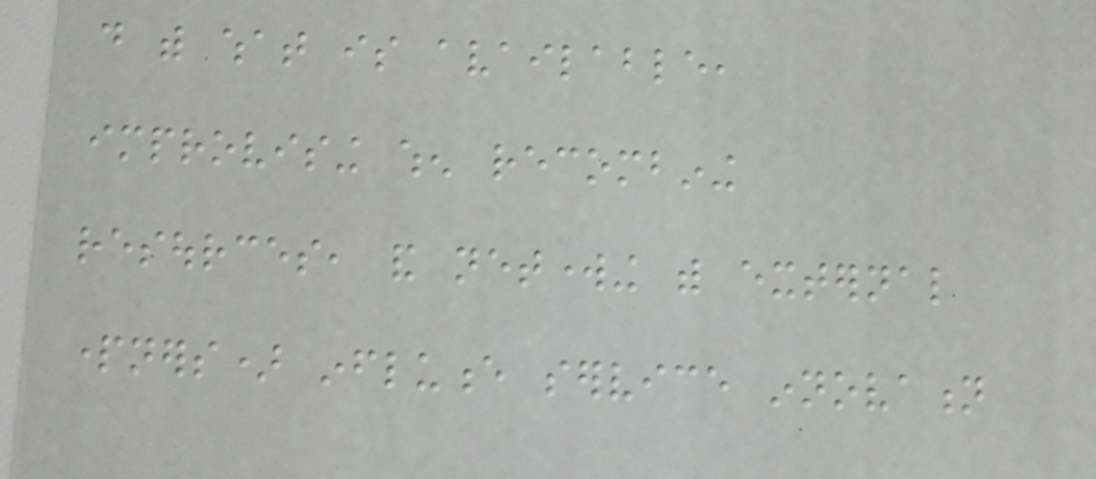do with what is available,
improvising when recombining
resources, and networking with external
partners) influence service innovation
